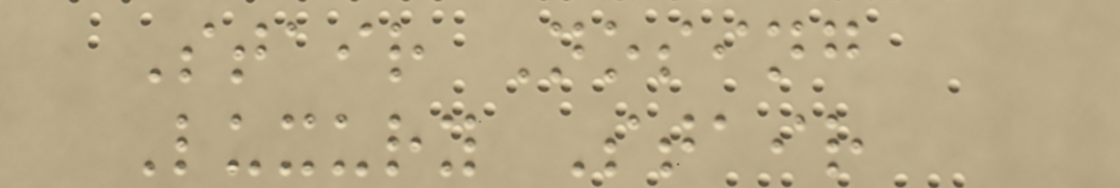Stair Nosing
Luxury Stair
